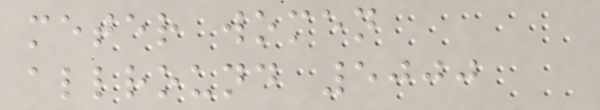meter women
allround 5000
